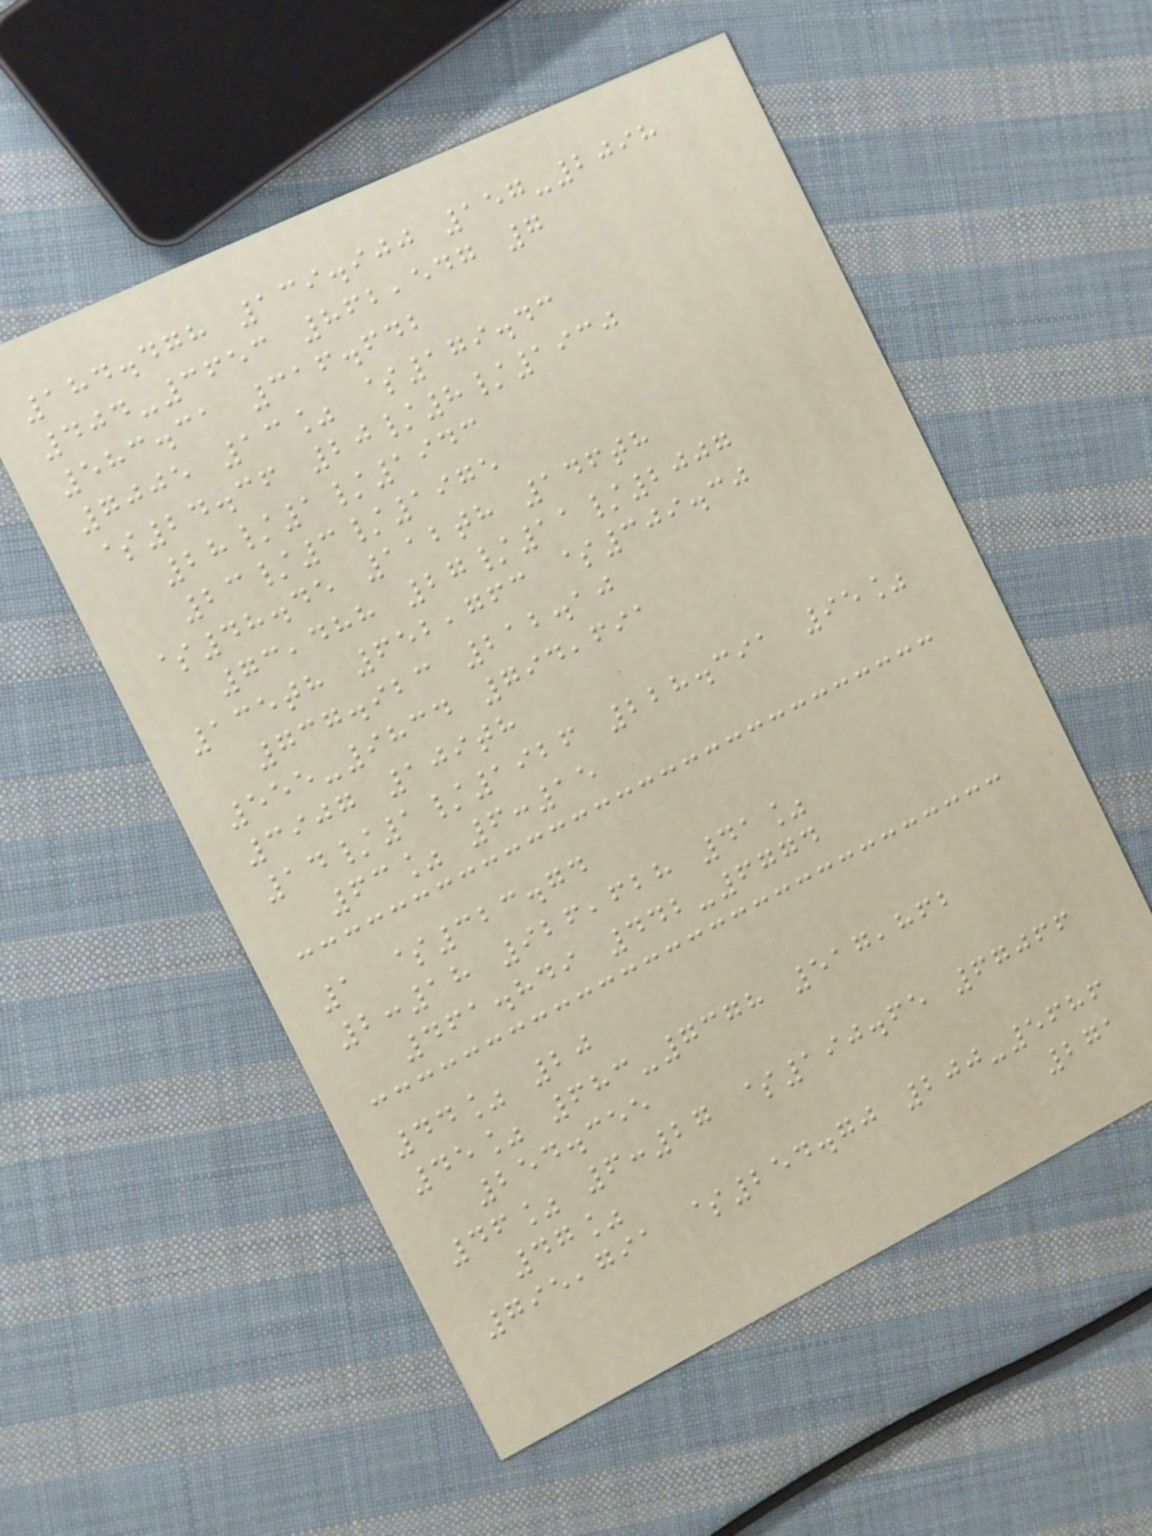184.478 139.900 157-2098
404-3653 862,547 7
583.31 316.642
7005 13% $179.43
$24.36 20/8/1930
28/1/1943
23/3/1975
$48.45 112th 146th
73,488 27/11/2007
135th 652,763 $309.30
737.923 212.10
555-9834 794,691
3907 109th
14/1/1926 228.391 95%
63% 6:15
1 $323.74
2:18 926,628 41%
461.849 442-6774
44% 20
45% 683-7378 517,862
254.355
46% 6:27 $190.65 67066
47%
795,791 $254.70 200-5686
271
